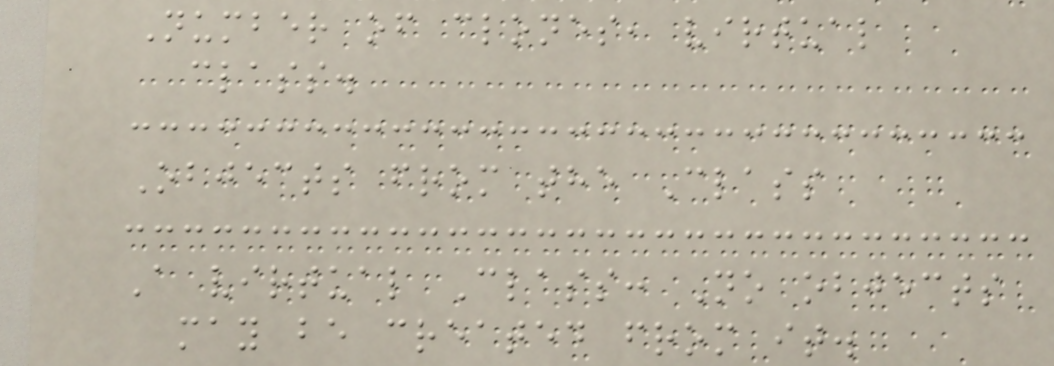Number of clones, virtual
class.
Objects from the Class
A virtual Class: No objects
may be created from it.
